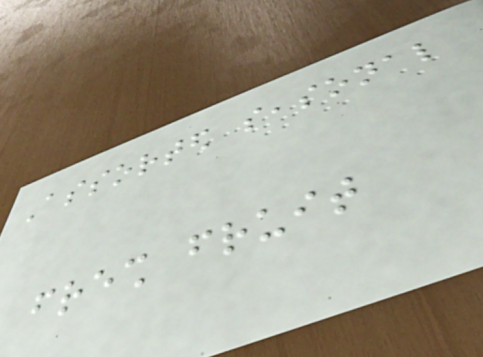Assorted seasonal
fresh fruit
